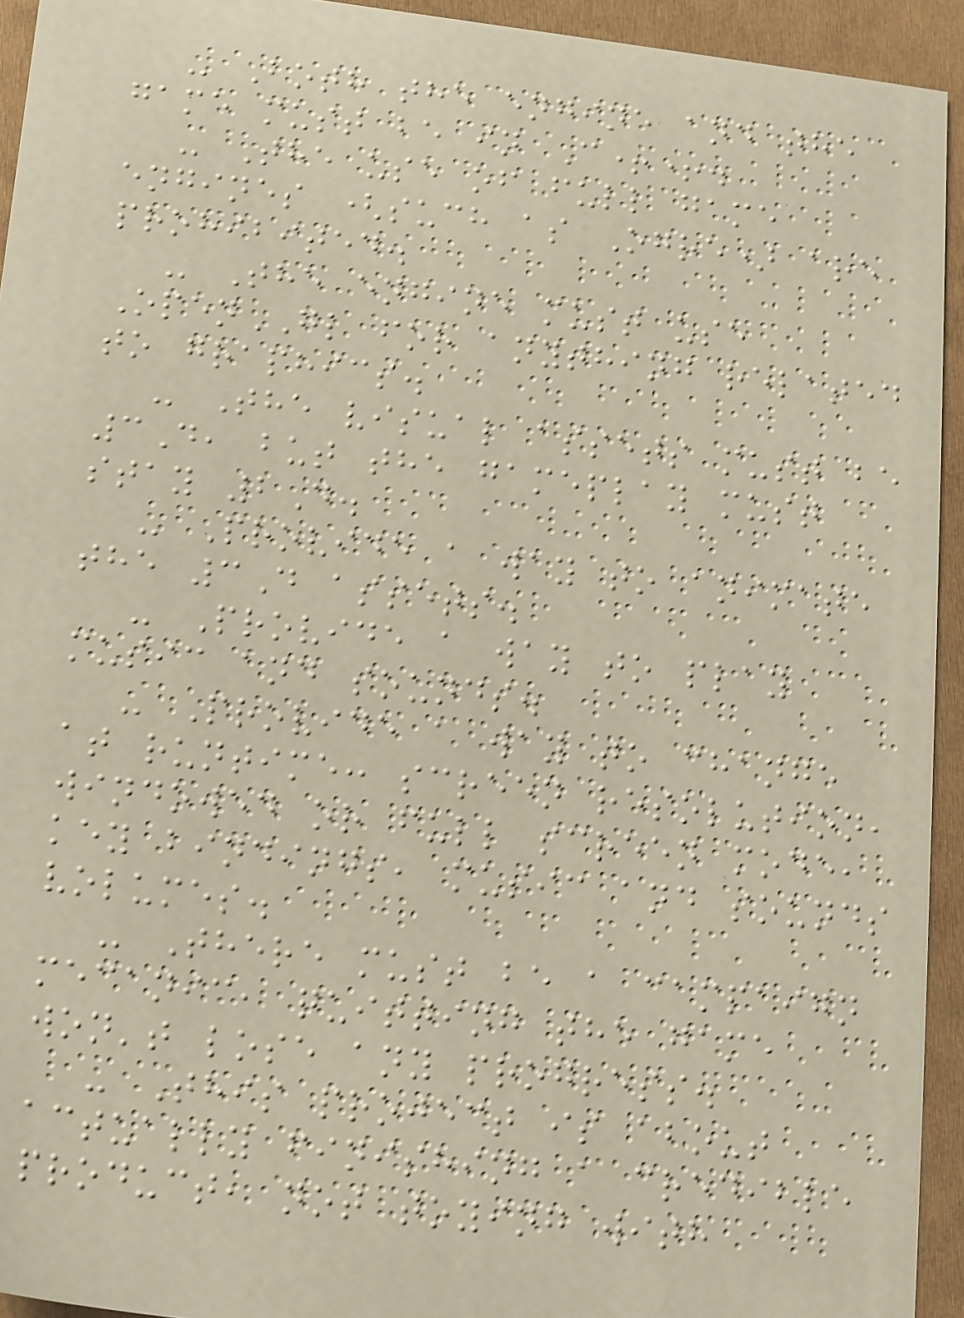- Both the engine and the
game must be in C++.
- The use of full game
engines (such as Ogre) are
prohibited.
- The engine must use
OpenGL for anything related
to graphics.
- The visual assets must be
3D, but the gameplay must
stay 2D.
- Provide a way to animate
the 3D assets.
- Provide a way to play
music and sounds.
- Provide a way to change
at runtime: screen resolution,
windowed or full screen mode,
key bindings, music and sounds
volumes.
- There must be a campaign
mecanic, quitting the game
won't lose any progress.
- This project is about
actually finishing a credible
product, not toying with
